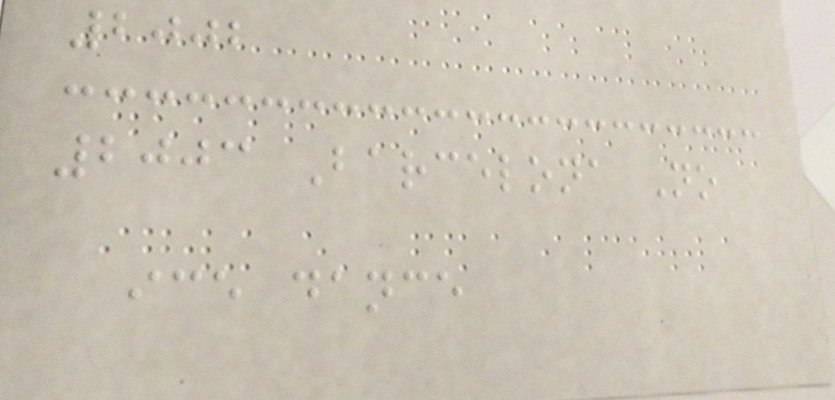2002
2003 Barcelona No
ice dance
